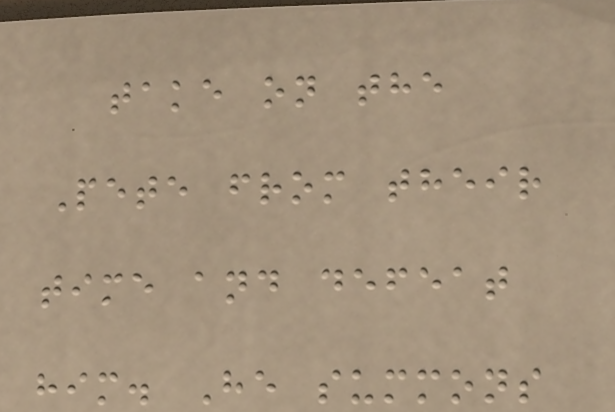take on the
Pete from their
time and defeat
him. He summons
